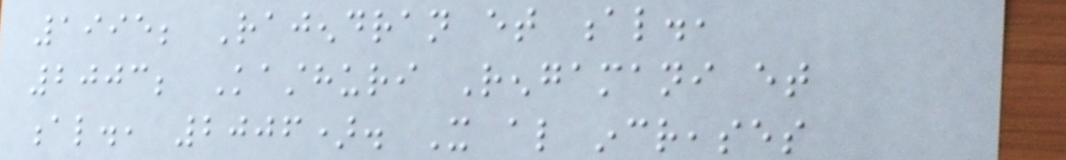1995; Rajendran et al.,
2003; Kasthuri Rengamani et
al., 2006). It also increases
